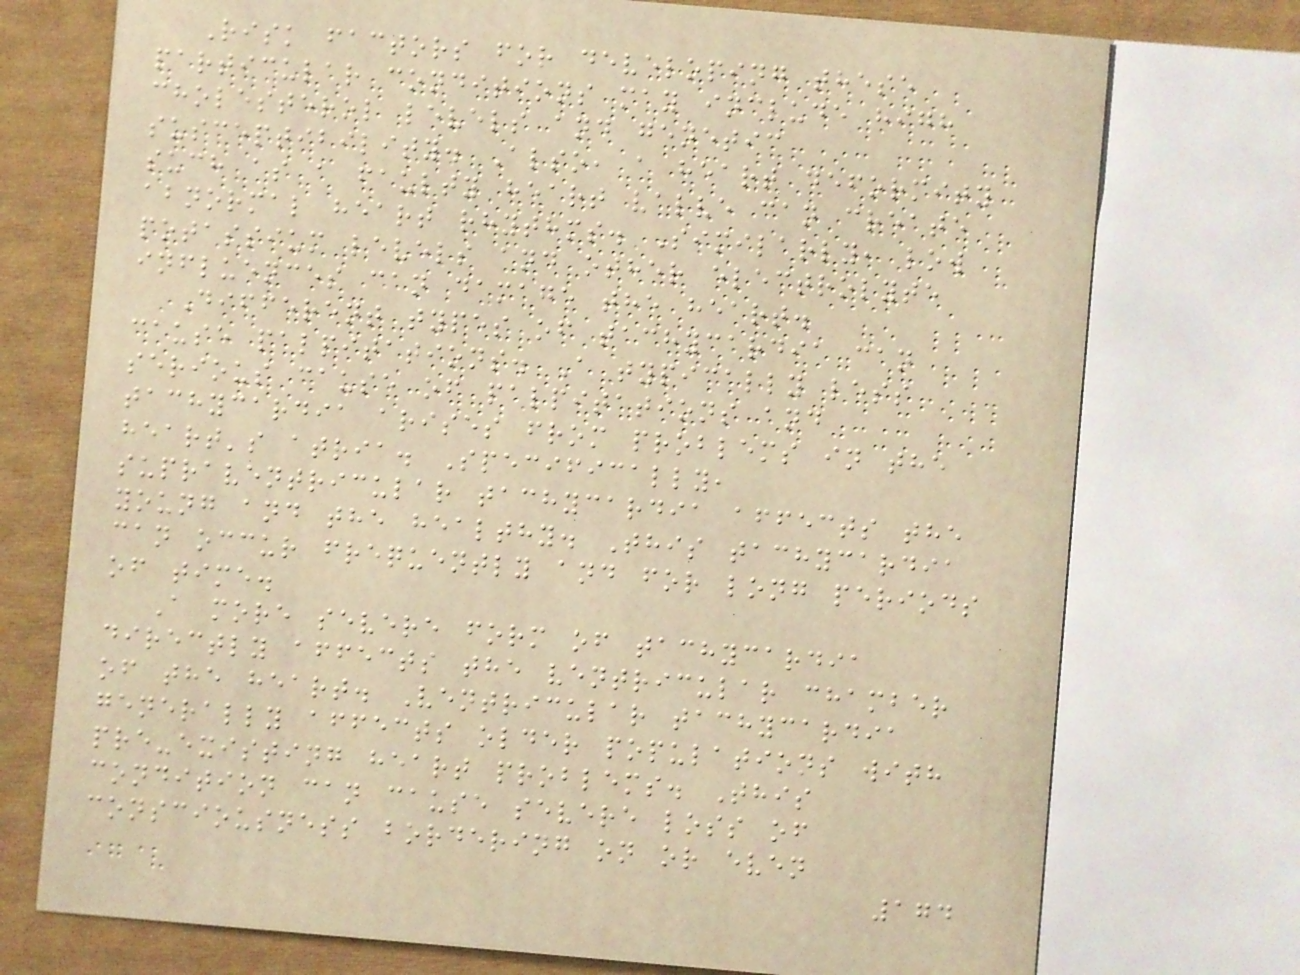Risk factors for developing these
particular conditions may include high
cholesterol levels and genetic
susceptibility. Also, a heart deformity
such as a faulty heart valve can create
abnormal heart rhythms. Similarly, low
potassium levels and other electrolyte
influences can damage the heart.
Different types of tachycardia can
cause palpitations. A typically less
serious cause of palpitations and
tachycardia arises from problems in the
heart's atria. Specifically,
supraventricular tachycardia affects the
young and the healthy. This tachycardia
can occur frequently and for long periods
of time.
A more severe form of tachycardia
directly affects the ventricular chamber
of the heart. Ventricular tachycardia
generally affects older populations with
pre-existing heart problems. This
condition can cause severe loss of
consciousness bordering on or even
174
